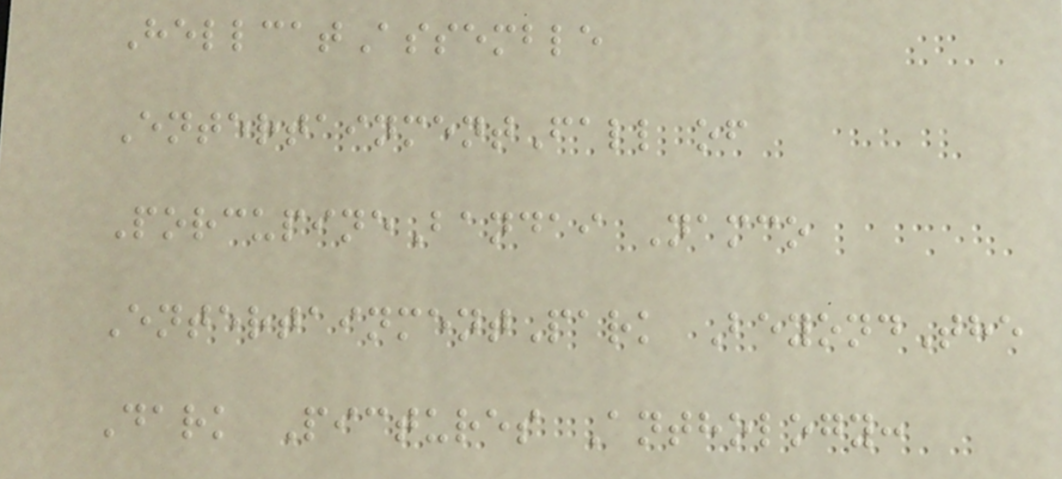HellcatAssemble
EntertainmentFall of
PorcupineBandai Namco
EntertainmentPark BeyondThe
Dark Pictures Anthology:
